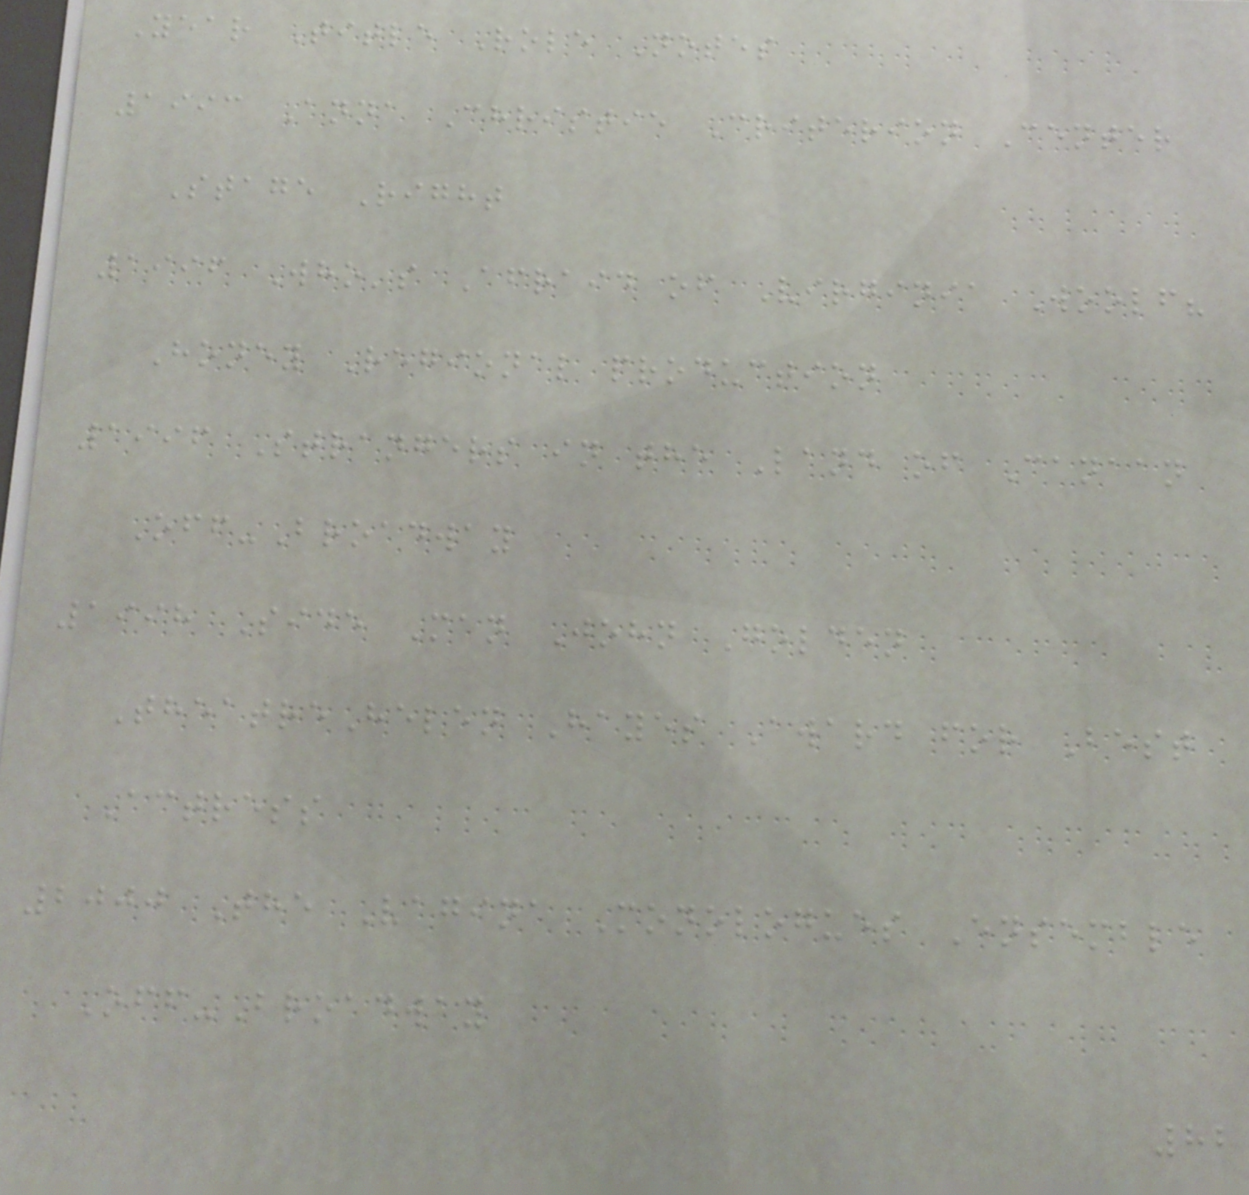Year Title Role Notes
1993 Anna Christie Criterion Center
Stage Right
1996 Who's Afraid of Virginia Woolf?
Honey Regional production
1996 Strangers in the Land of Canaan
Off-Broadway
1998 Side Man John Golden
TheatreHelen Hayes Award for Best
Actress
2000 The Vagina Monologues Ensemble
Off-Broadway
82
